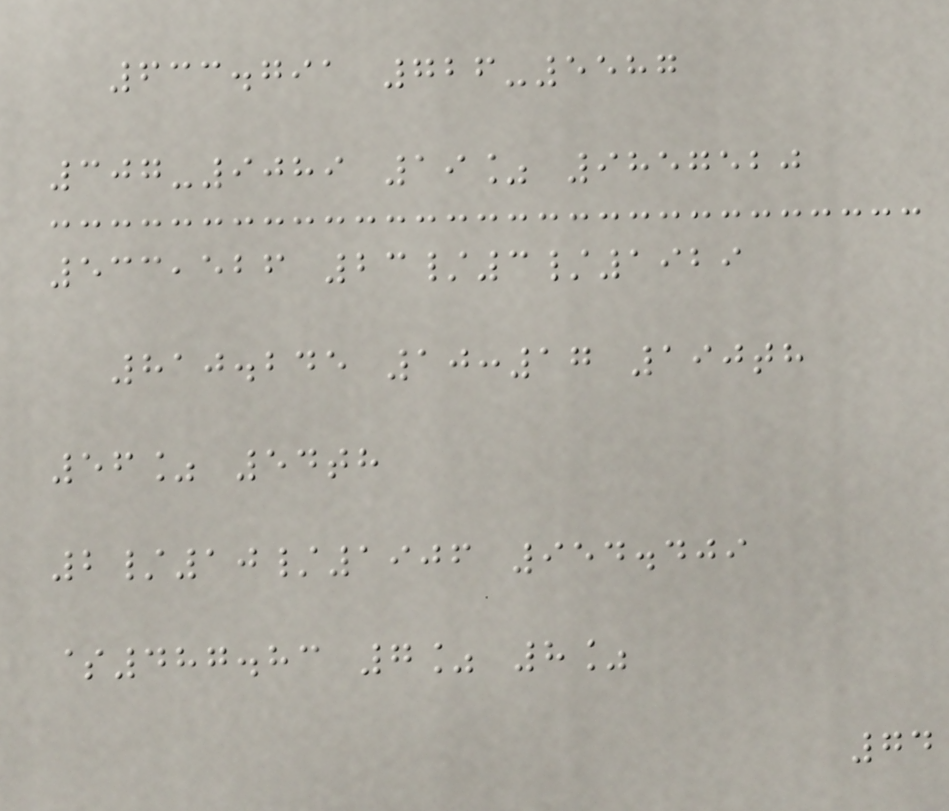633.791 726-5587
307-9089 19% 9857520
533,526 23/3/1929
810.245 10:17 190th
56% 54th
2/10/1906 954.409
$487.83 7% 8%
74
